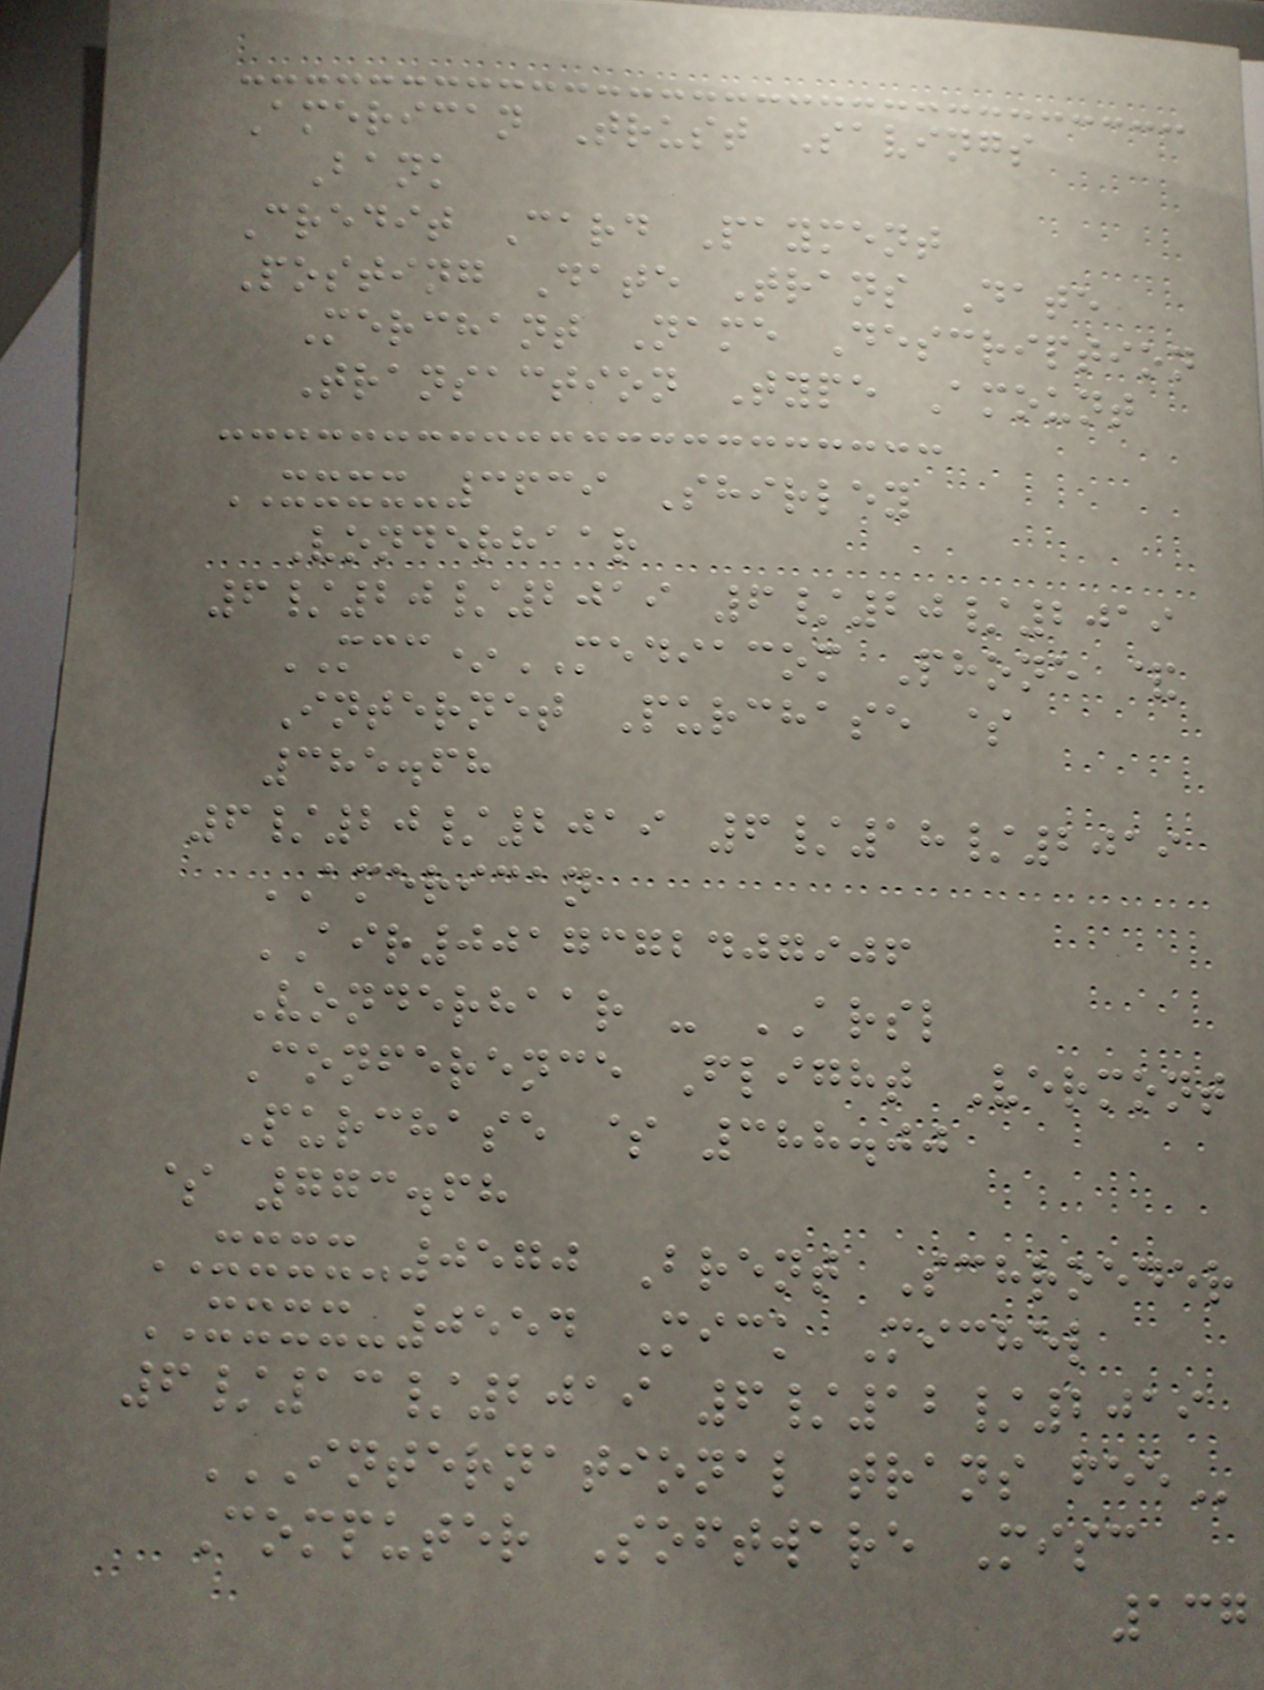American Trust Savings
Bank
Credit Card Payment
Posting Date Trans Date
Merchant Name Description
Transaction Type Amount
XXXX-3639 Shirley
Vonderhaar
6/20/2019 6/20/2019
MCC*MEDIACOM Phone &
Internet Purchase $
385.68
6/20/2019 6/18/2019
AMERICAN
AIR0017372407906
Vonderhaar - ARSL
Conference Flight Vermont
Purchase $ 388.00
$ 773.68
XXXX-0570 Brent Schroeder
XXXX-0554 Mick Michel
6/13/2019 6/12/2019
INTERNATIONAL TRANS FEE
Computer Software Misc
137
